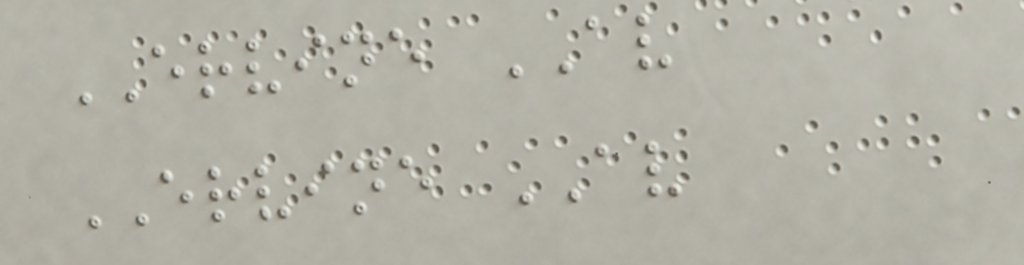ERVINE AV
ERVINE AV
